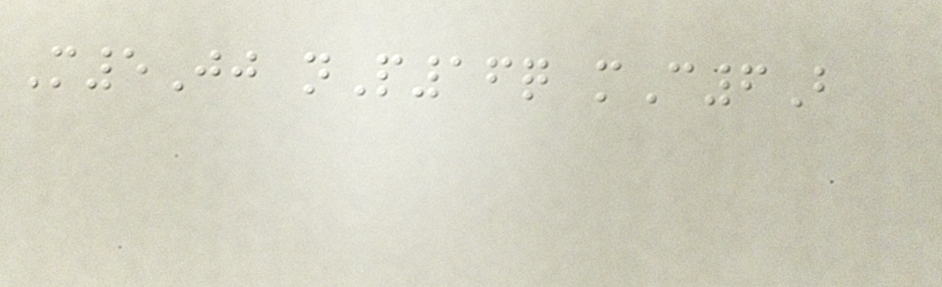M5Jj nP16q mC6B
